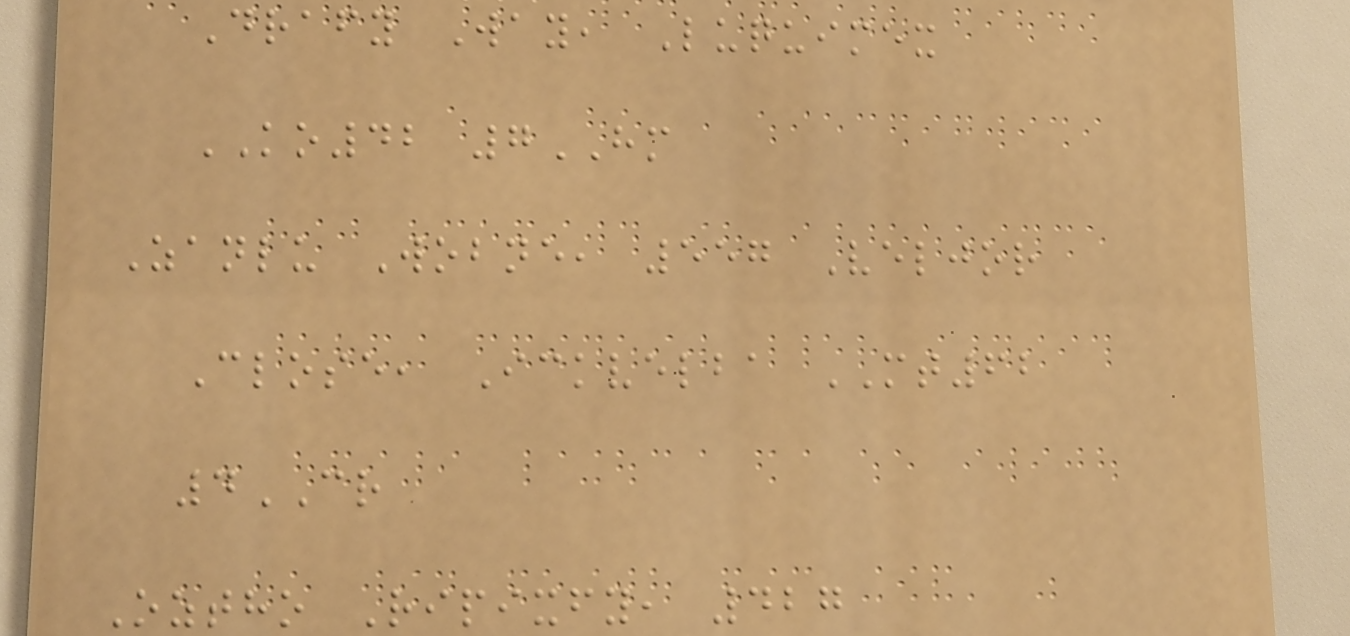Drafy Way, Luquimex
KO42 7HM
Zanlu Wobne, 557 Veljor
Close, Ickvelba MT62
4CR
Oztho Ripixfy, 427
